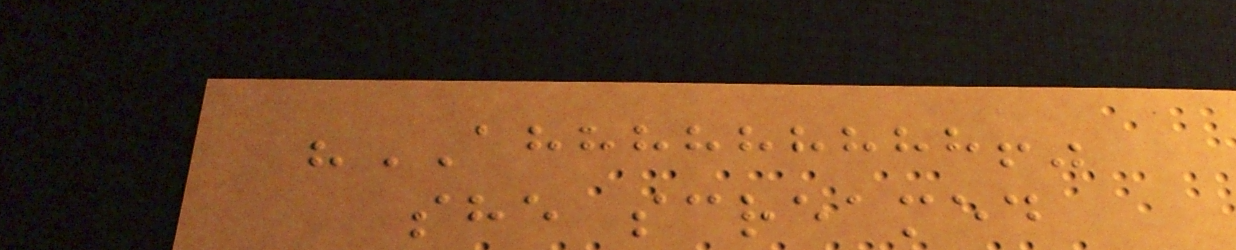"AHHHHHHHHH!"
she screamed
